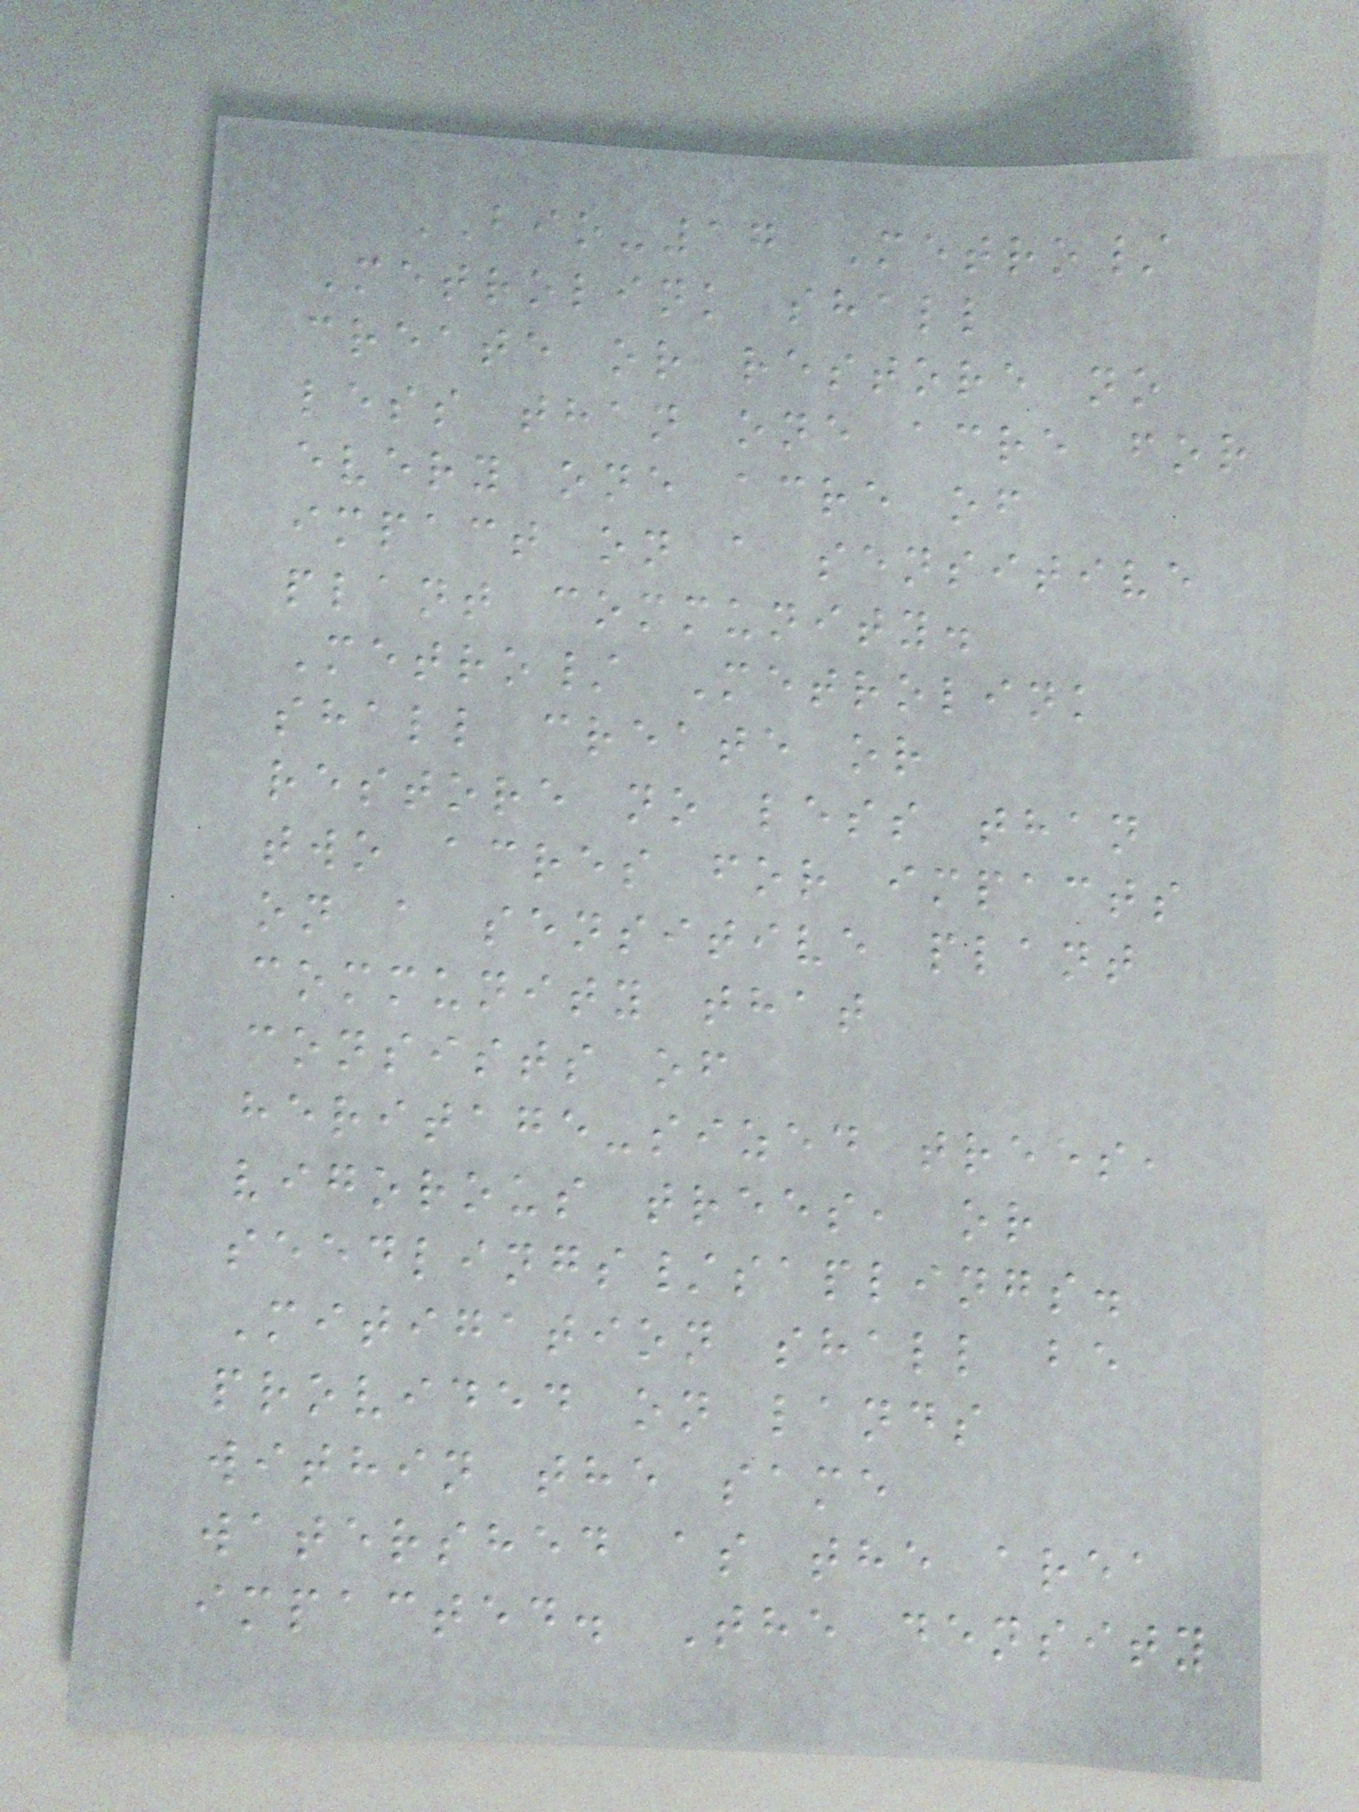BIO-17 Metro/
Metrolink shall
create or restore no
less than one acre for
every one acre of
impact on a sensitive
plant community.
Metro/ Metrolink
shall create or
restore no less than
two acres for impacts
on a sensitive plant
community that
consists of
heritage-sized trees,
vigorous trees, or
seedlings/saplings.
Mitigation shall be
provided on lands
within the same
watershed as the area
impacted. The density
